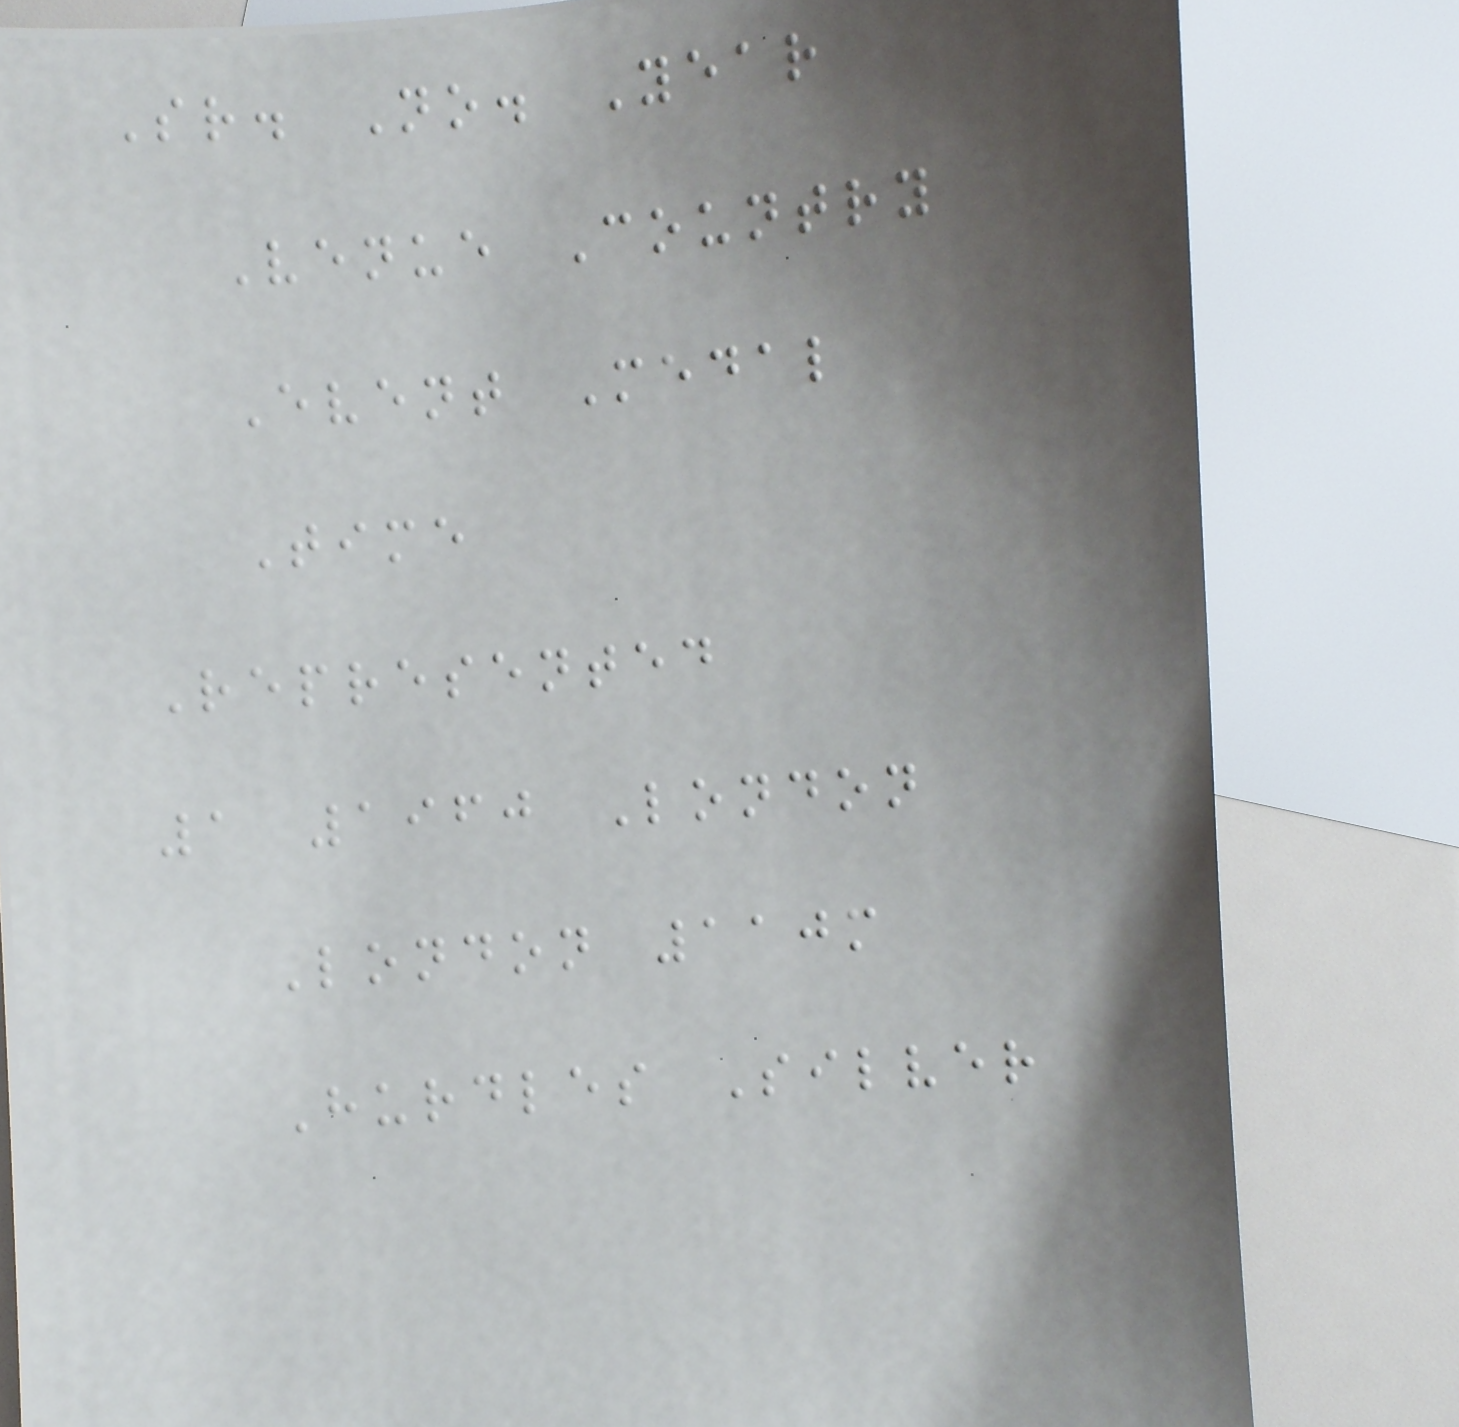Sr. No. Year
Venue Country
Event Medal
Time
Represented
1 1960 London
London 110m
Hurdles Silver
